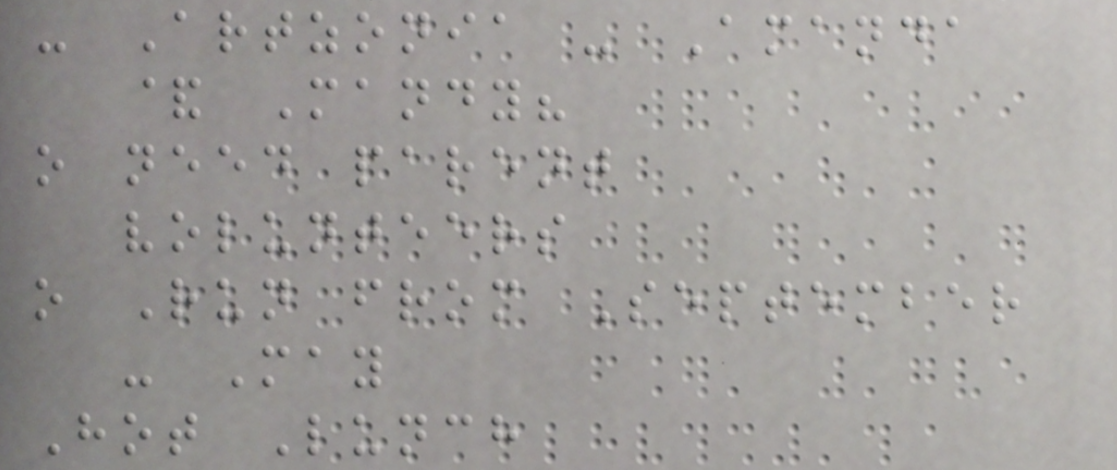- Artzonia - Amanda
& Mandy?
o need parent
volunteers
o Run from September
- May
Hot Lunch
